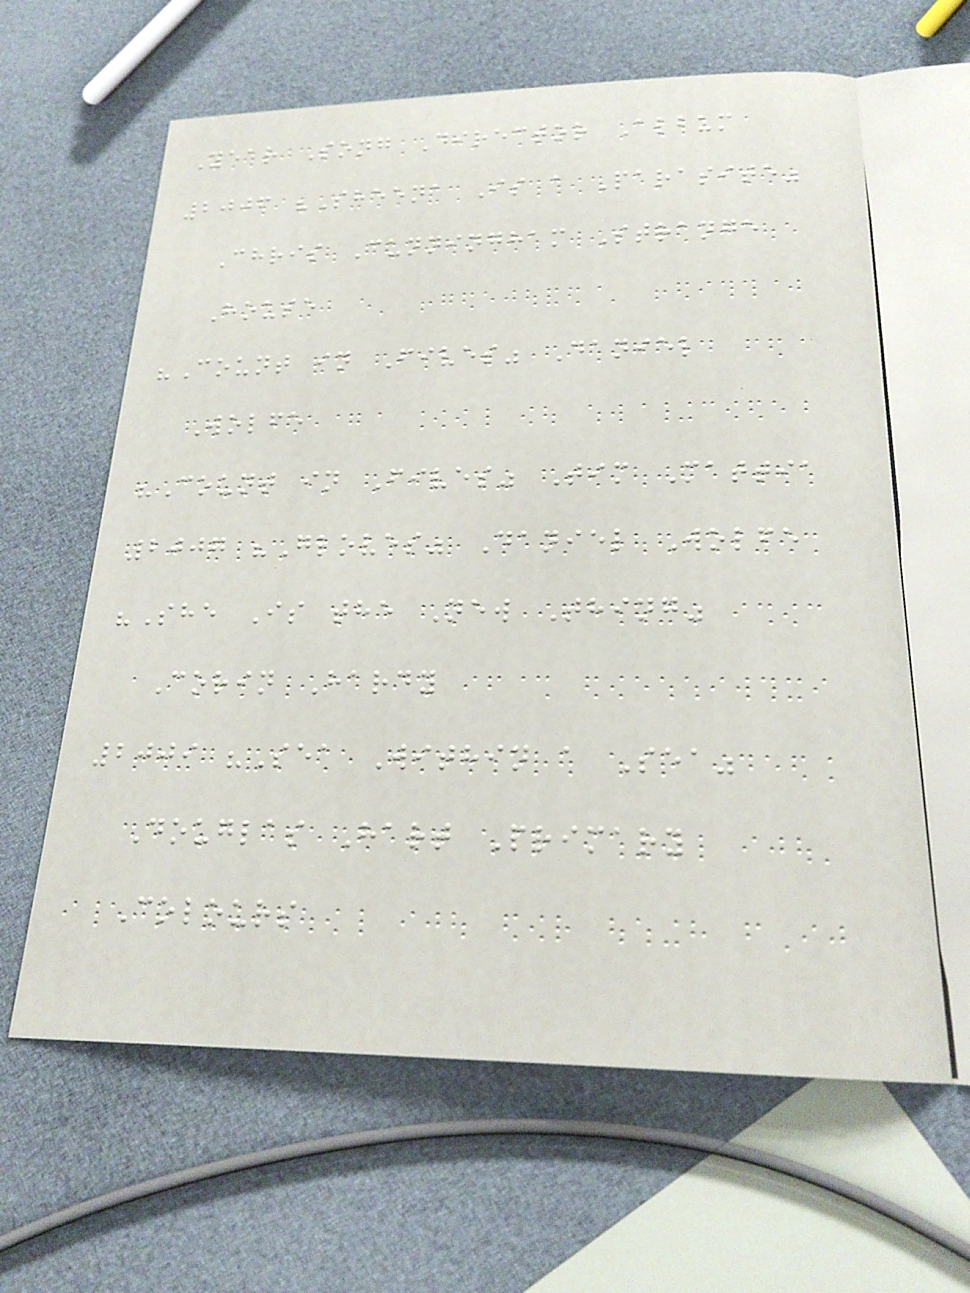Year Song Director Album
2006 "Sheena Is a Parasite"
Chris Cunningham Strange
House
"Count in Fives" Daniel
Wolfe
"Count in Fives" Tim Mattia
2007 "Gloves" Daniel Wolfe
"She Is the New Thing"
Corin Hardy
2009 "Sea Within a Sea"
Douglas Hart Primary
Colours
